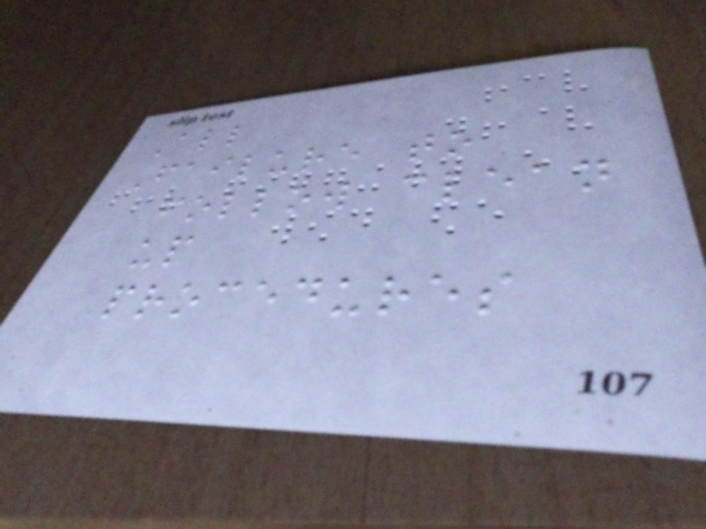All
Failure to
follow clean
up
procedures
